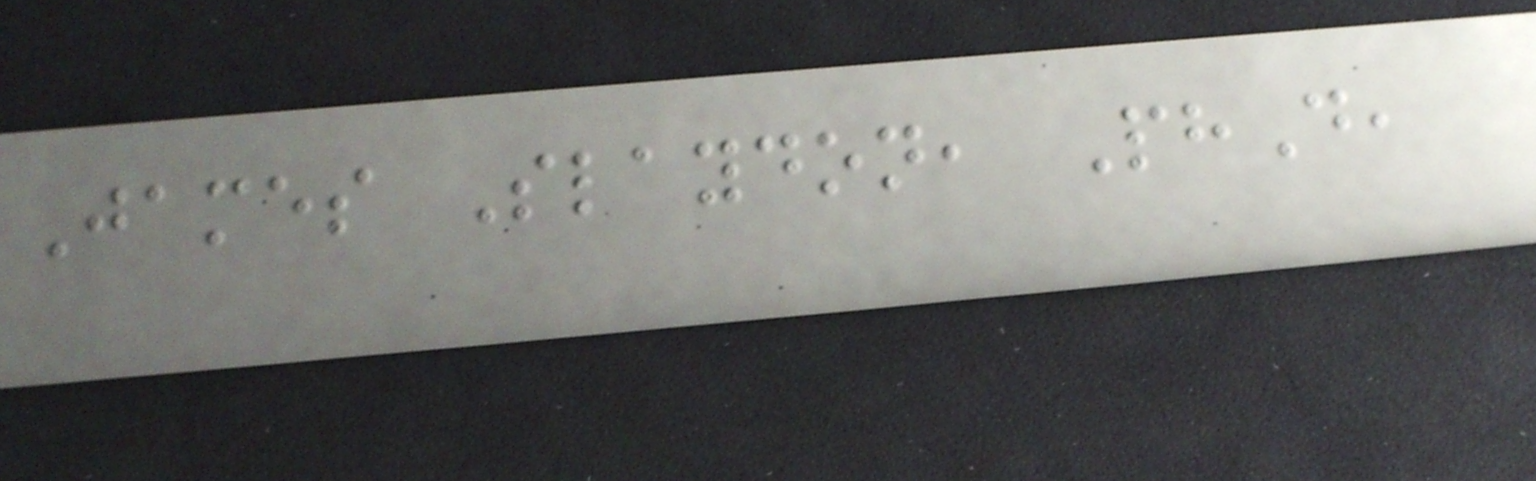James Slaydon, PhD,
